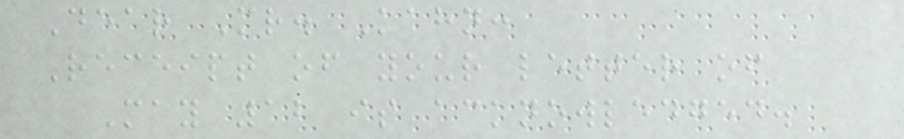Dear Mr. Kahn:
Receipt of your letter of
May 12 is acknowledged.
